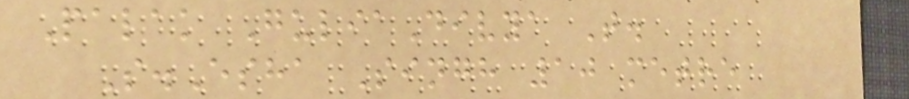Palak GuliaDivya T.
S.Esha Singh 10 metre
